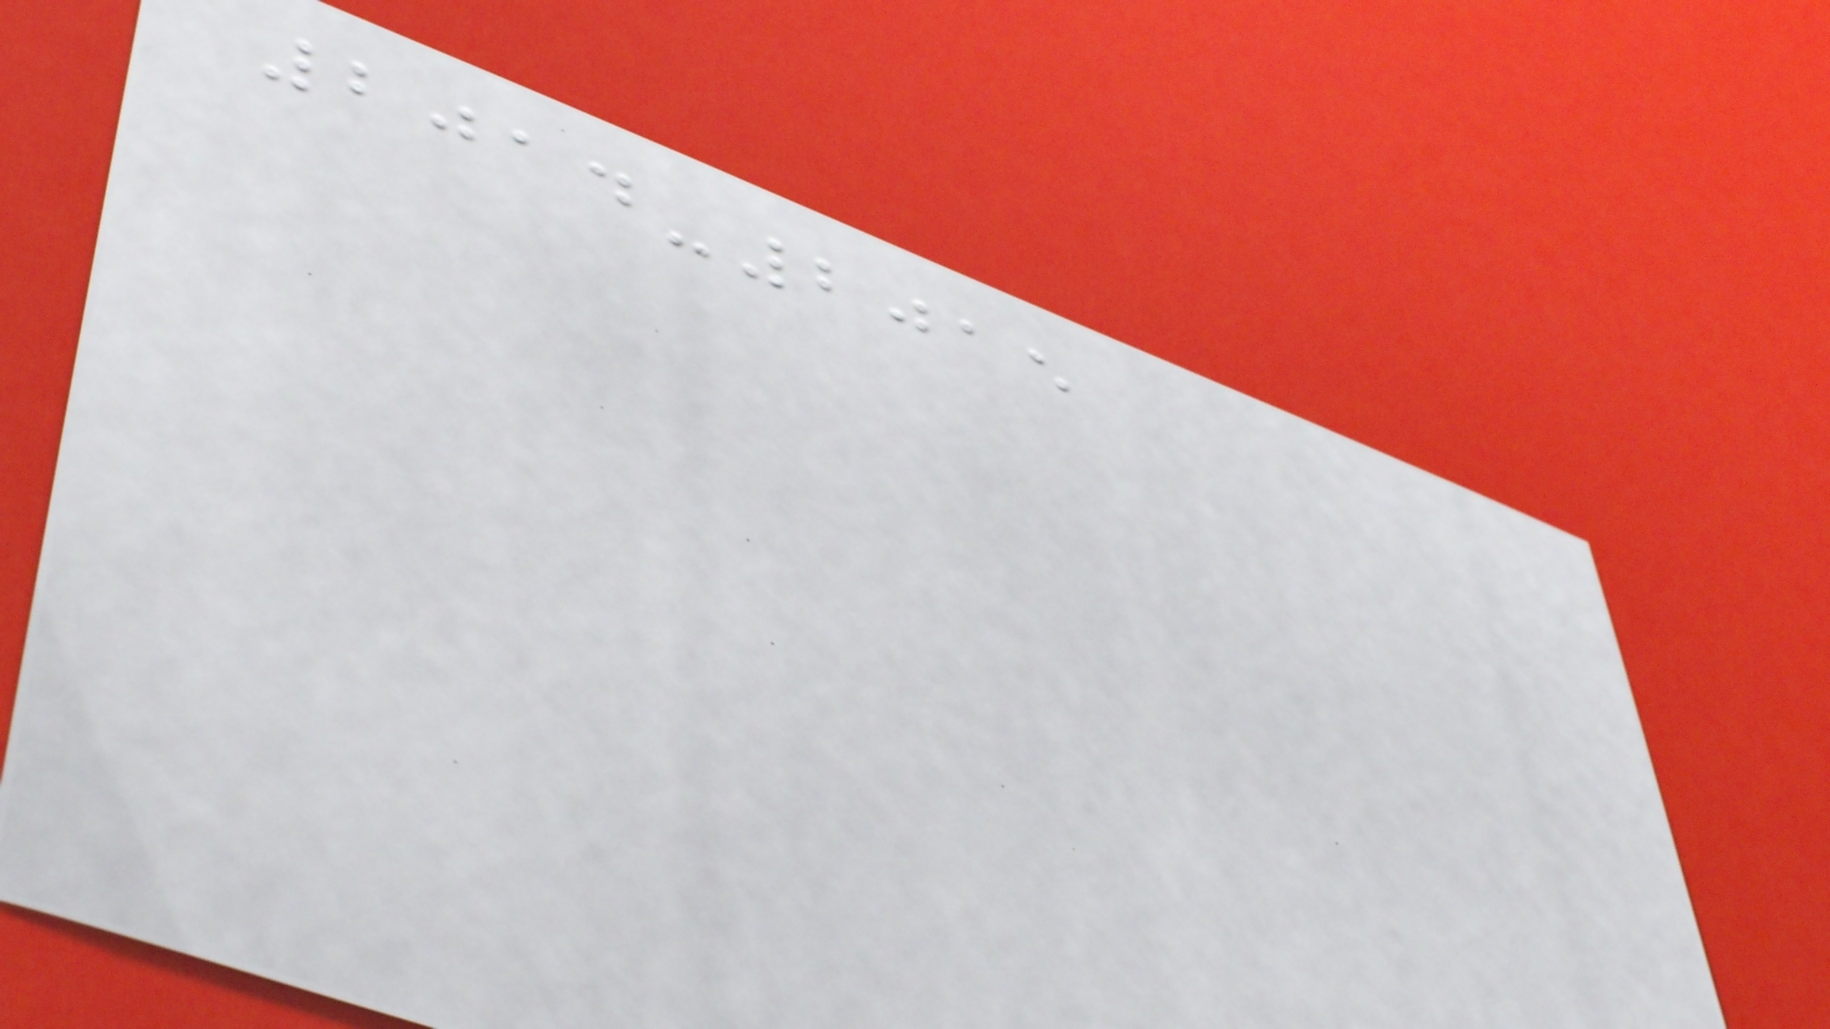2014-2015
